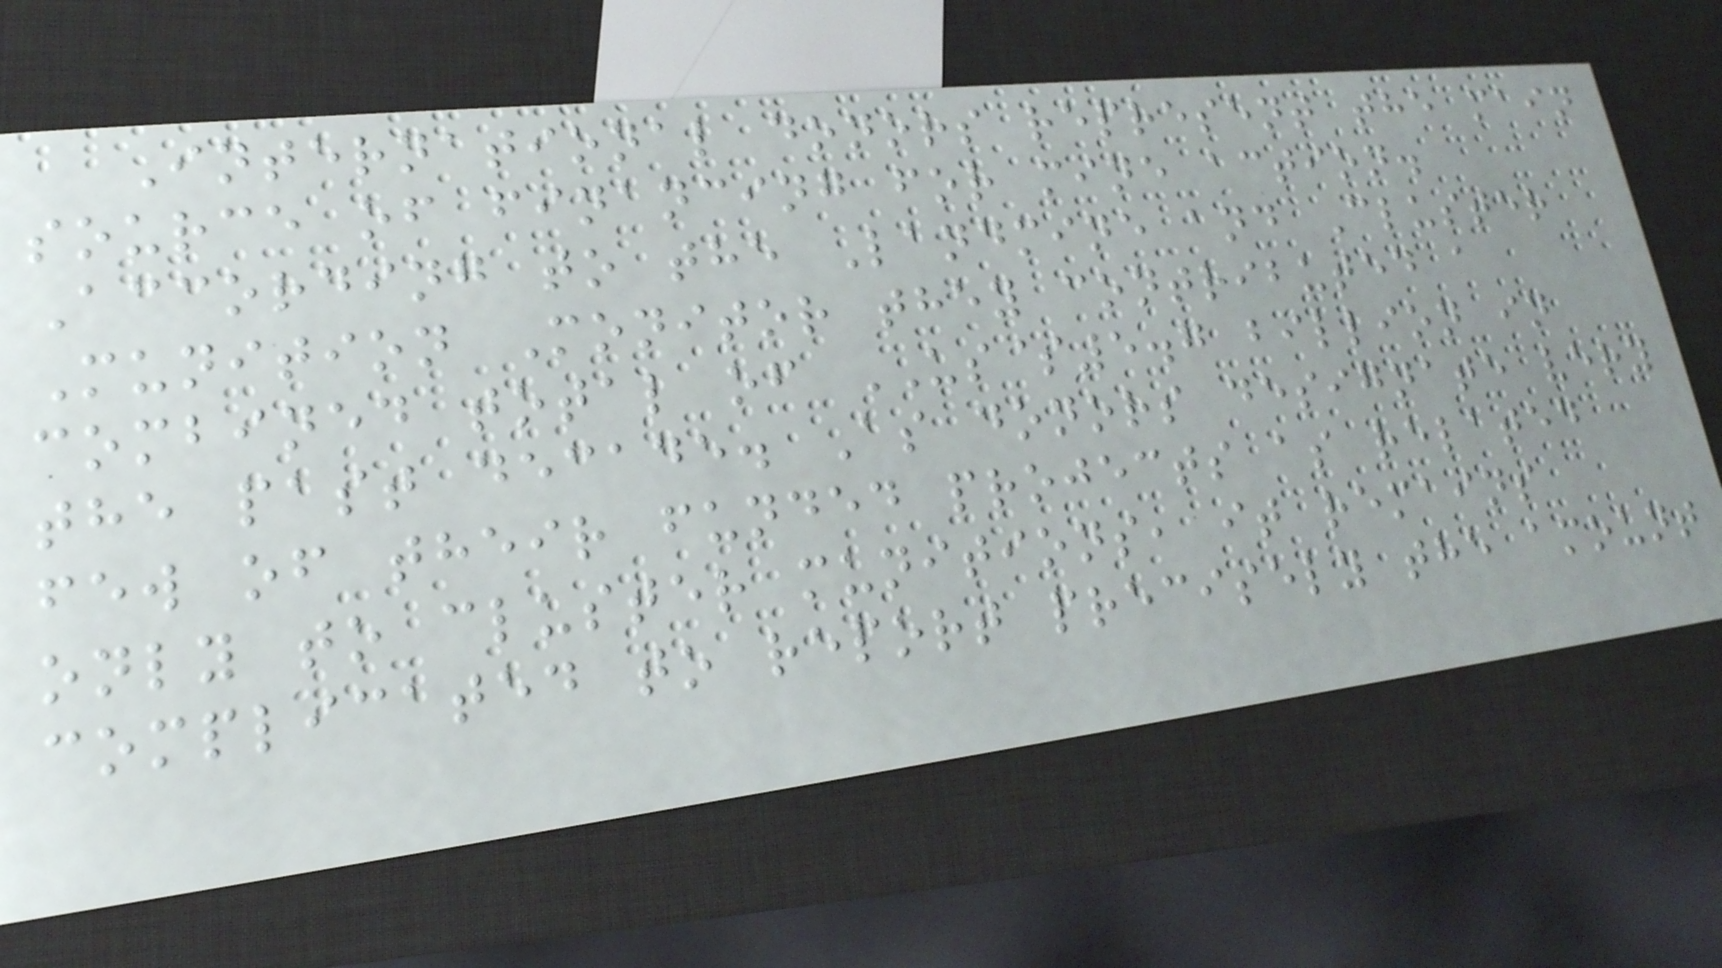International donors represent the main
source of financing for mine action.
According to the Landmine and Cluster
Munition Monitor they contributed a
combined total of US$5.7 billion in
the past decade. As donors designate very
few of their funded projects as related
only to cluster munitions, it remains
complicated to report precisely the amount
